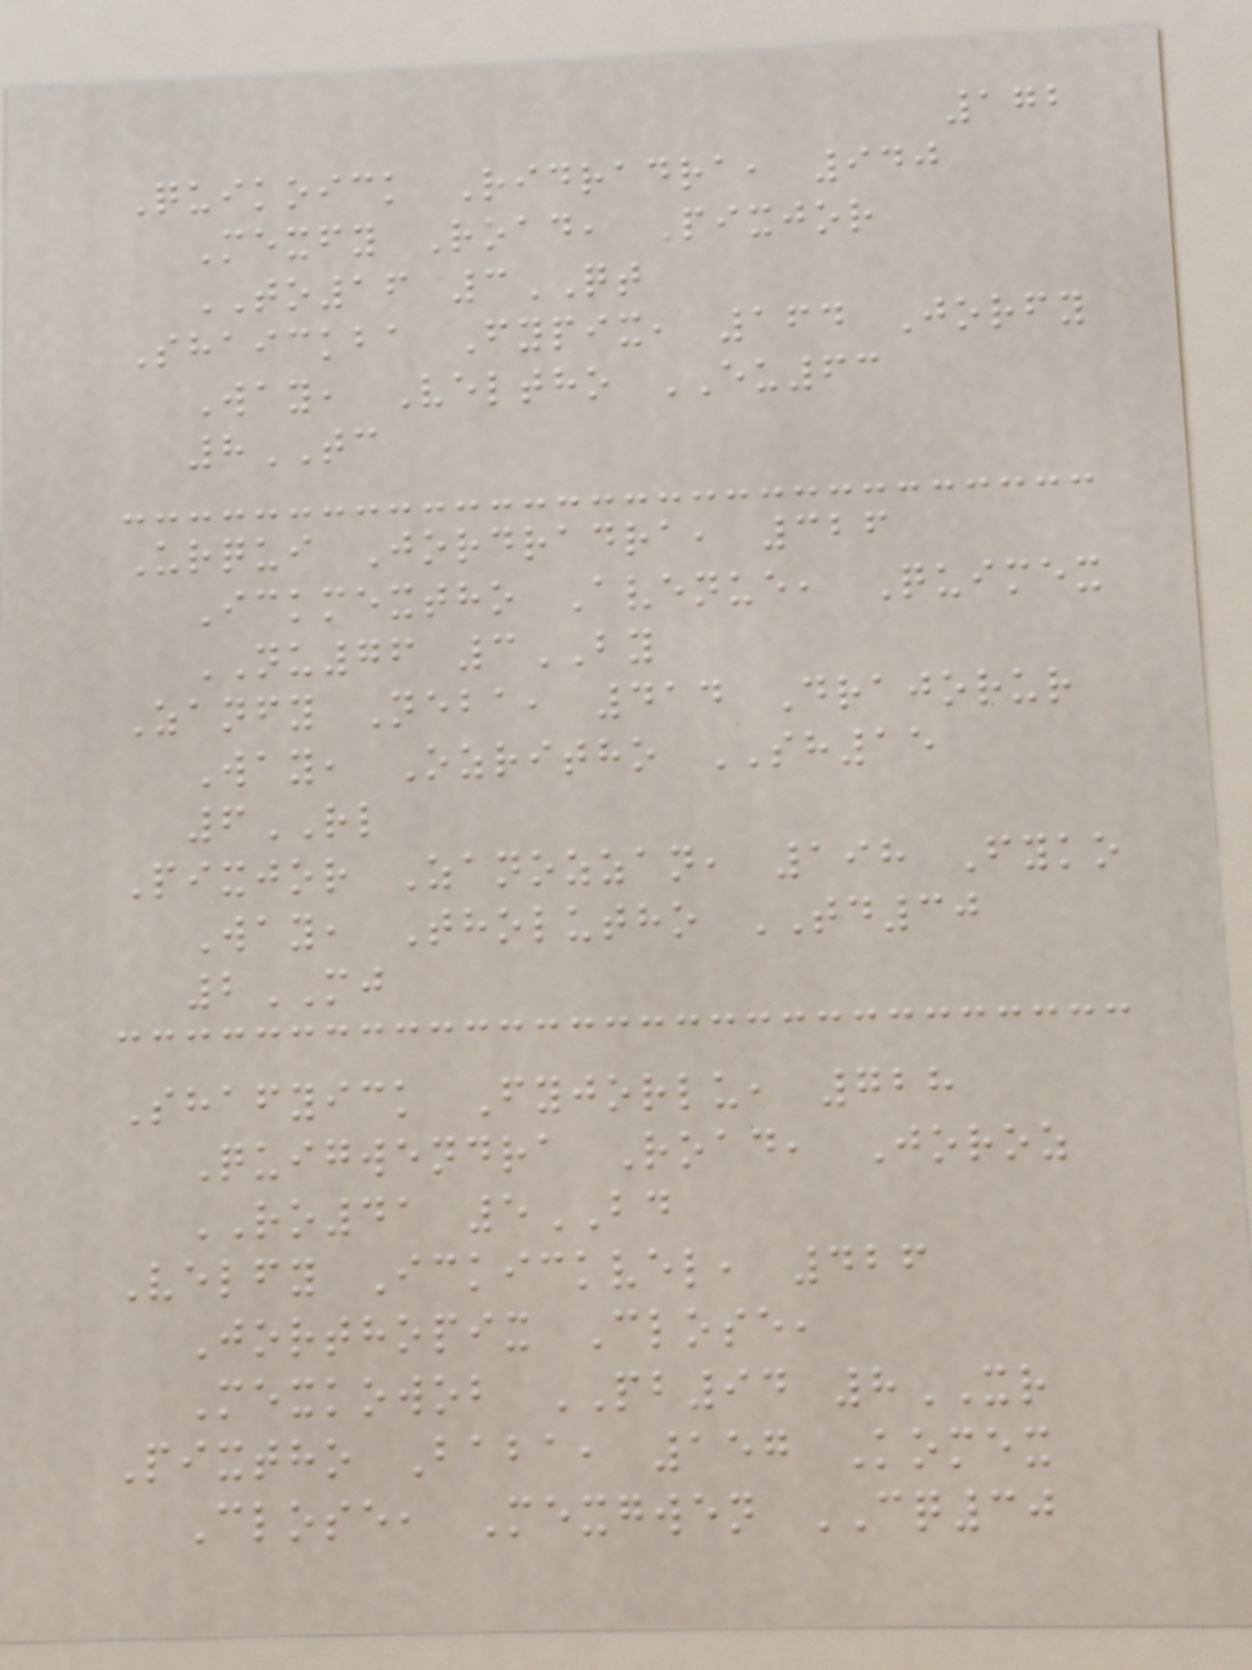172
Quikoick Ridradra, 940
Mexfy Road, Pixjor
TO16 3QT
Shaickba Fypix, 164 Jorfy
Way, Veltho EU63
8TC
Urqui Jordradra, 326
Ickmextho Avenue, Quimex
NU76 3BY
Zanfy Neba, 414 Drajorur
Way, Ozritho SH15
6RL
Pixjor Zanozzan, 198 Fyko
Way, Tholutho TD30
2MJ
Shafyick Fyjorlu, 728
Quigwendra Road, Joroz
RO41 5BD
Velfy Ickickvel, 426
Jorthopix Close,
Mexkowob PB94 8XR
Pixtho Baba, 157 Komex
Close, Mexgwen CQ30
